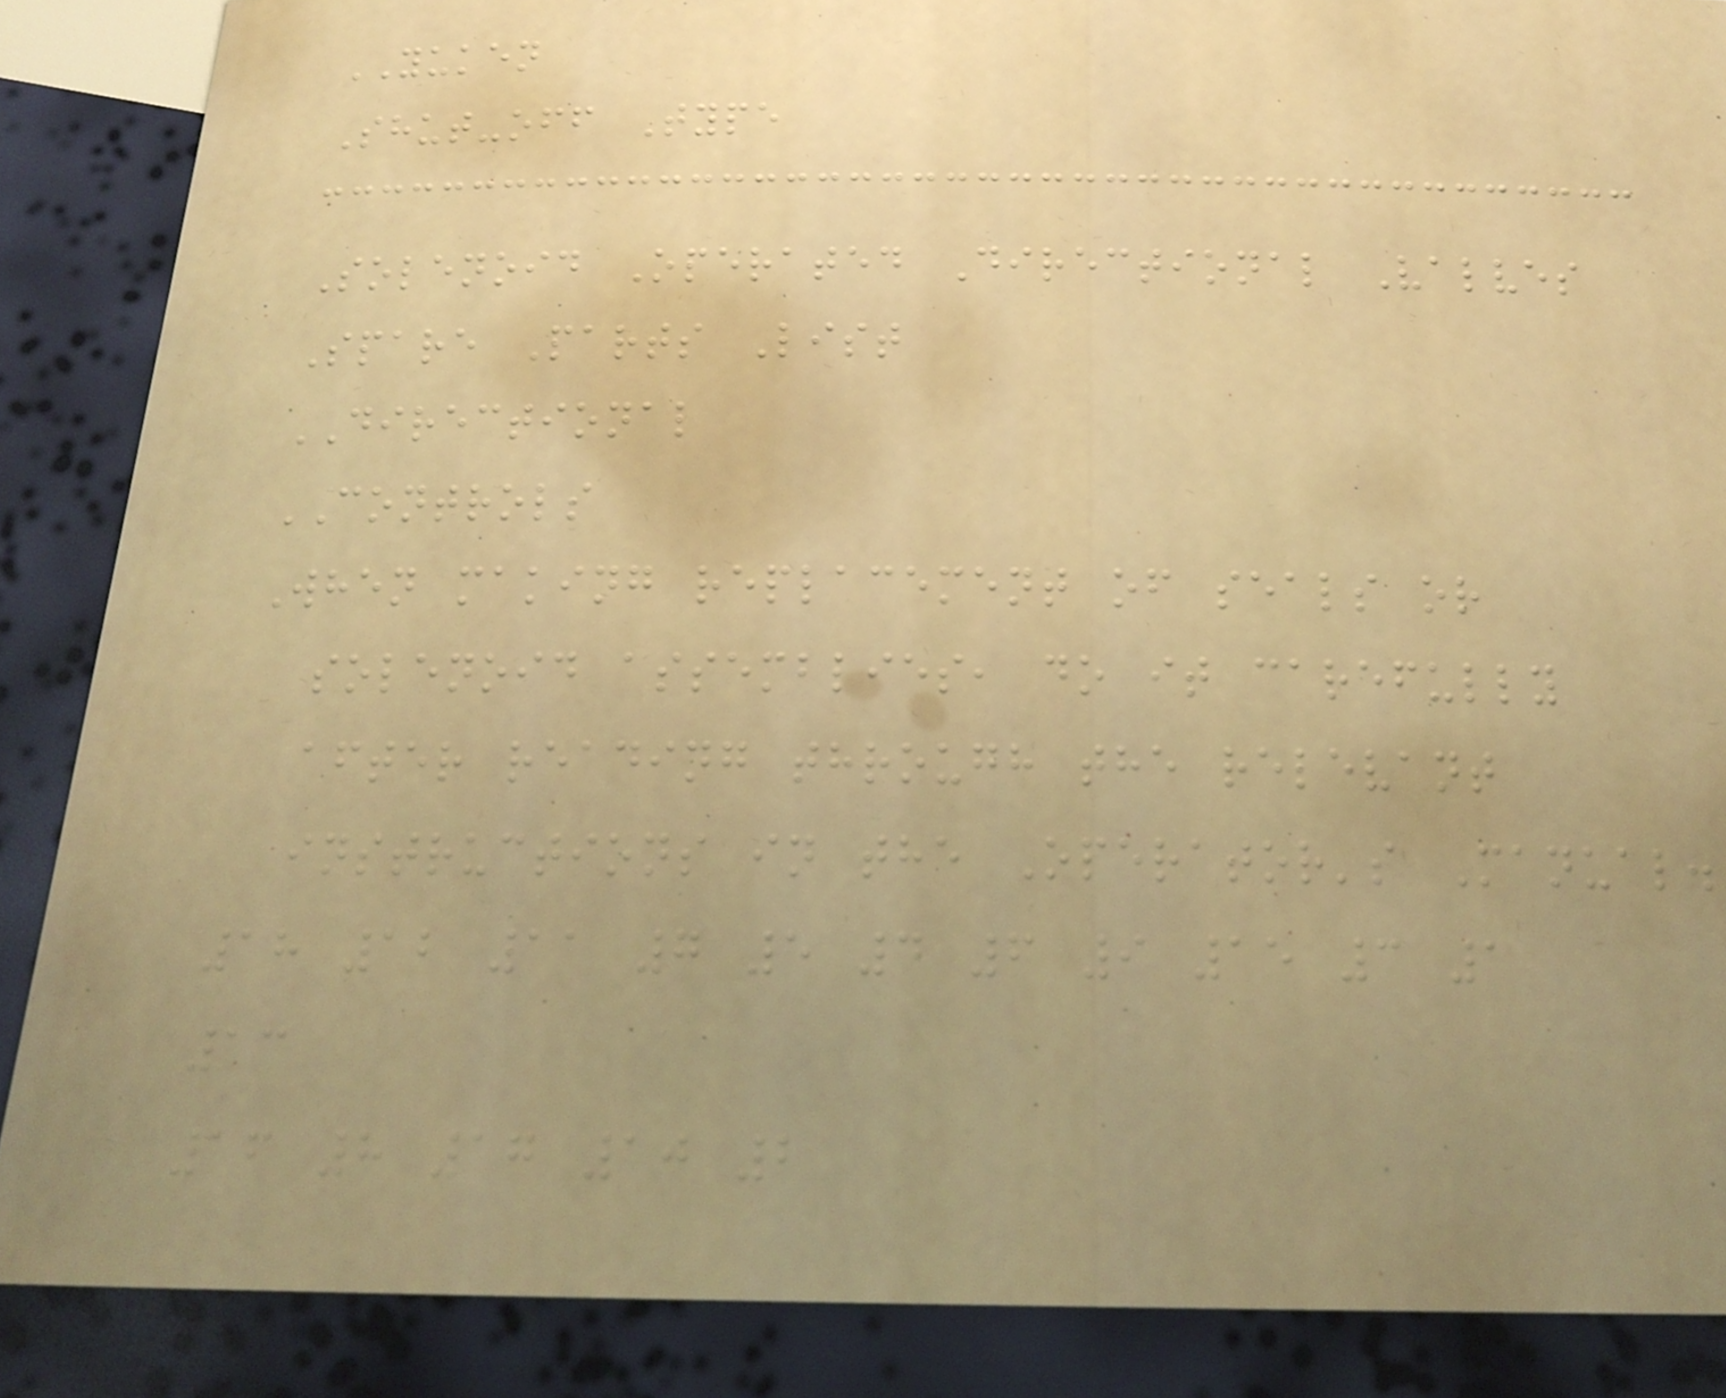YUKEN
Shut-off Type
Solenoid Operated Directional Valves
Spare Parts List
DIRECTIONAL
CONTROLS
When making replacement of seals or
solenoid assemblies, do it carefully
after reading through the relevant
instructions in the Operator's Manual.
18 12 11 7 5 4 6 9 15 3 1
13
16 8 17 10 2
